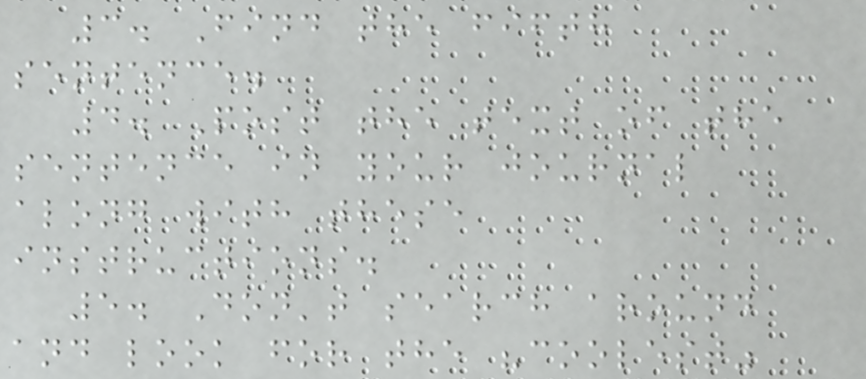3. Find the fifth
sentence.
4. Post the text of the
sentence in your journal
along with these
instructions.
5. Don't search around
and look for the "coolest"
